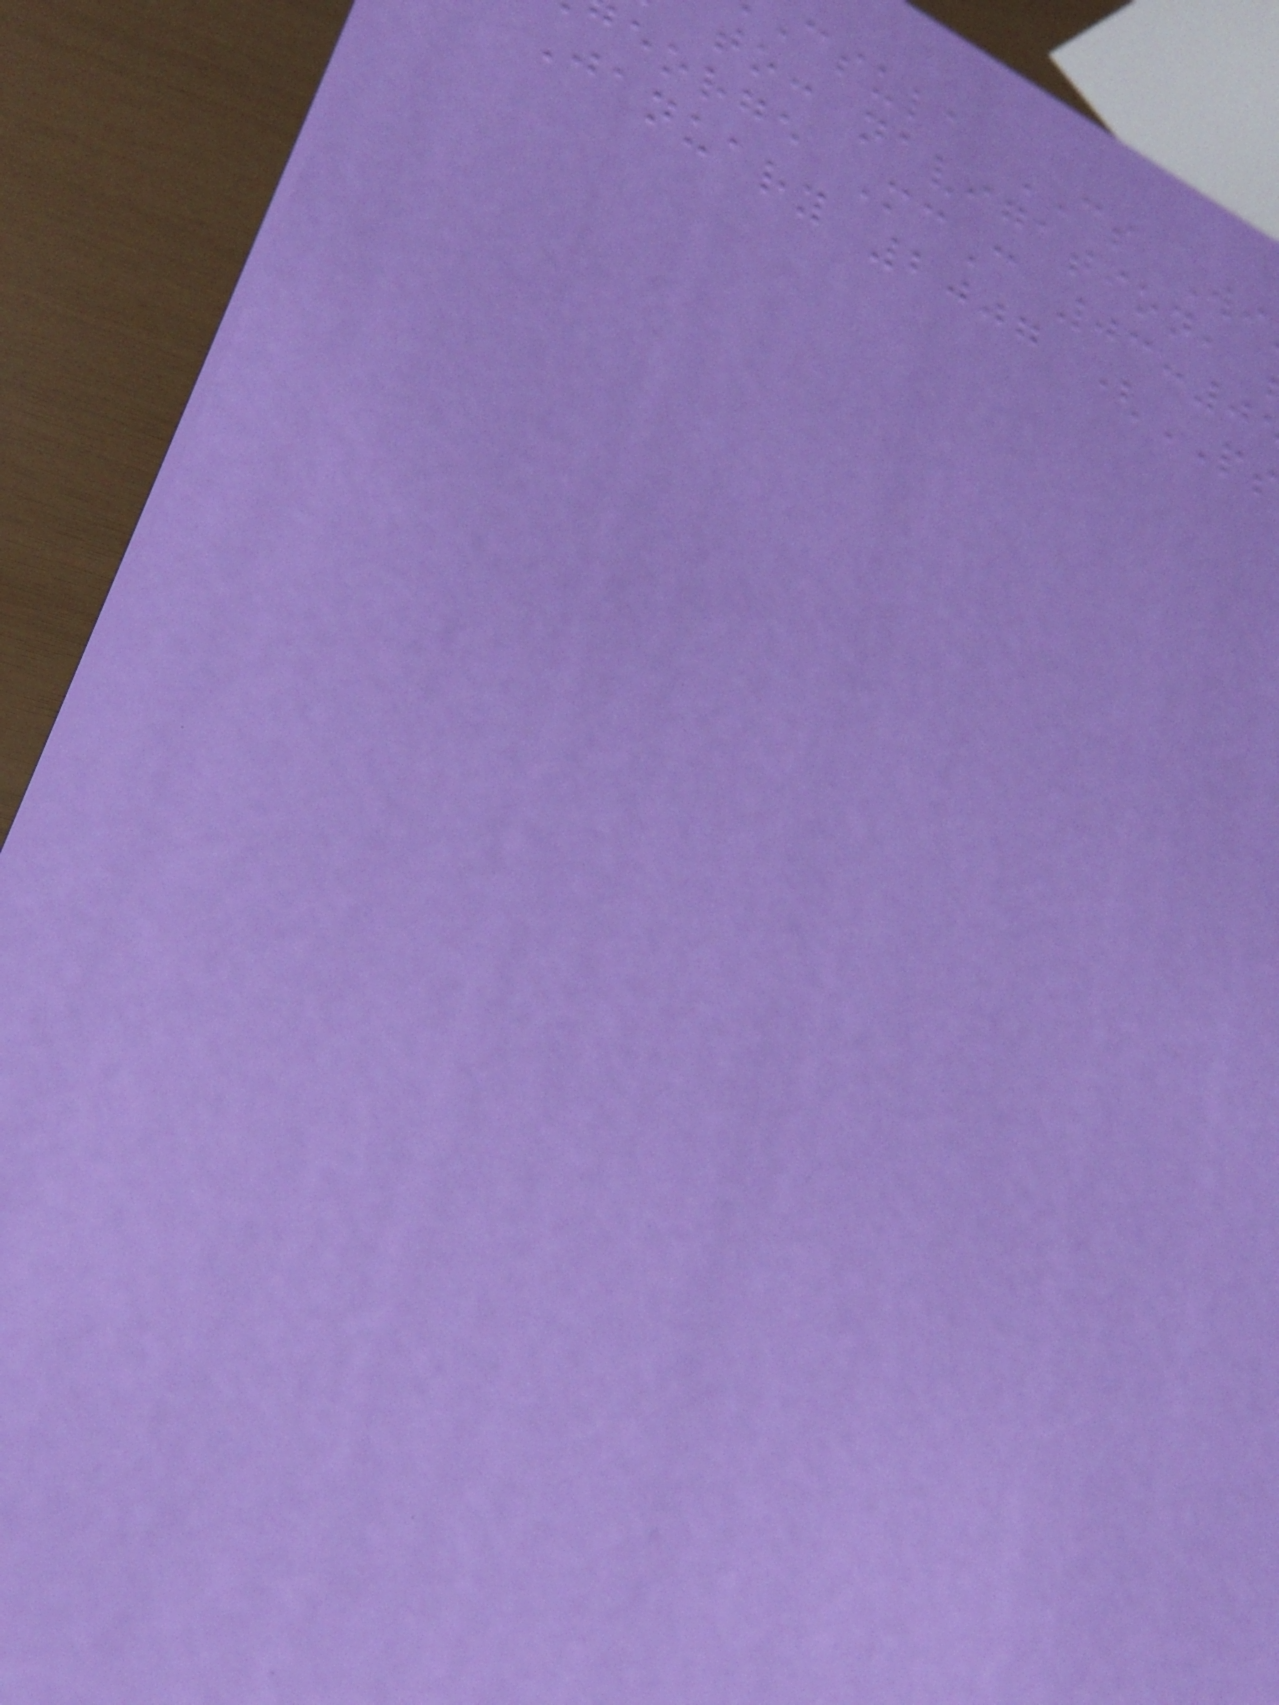csula CS Wi
to: navigation,
eorge McC 03:0
January 2007 (PS
